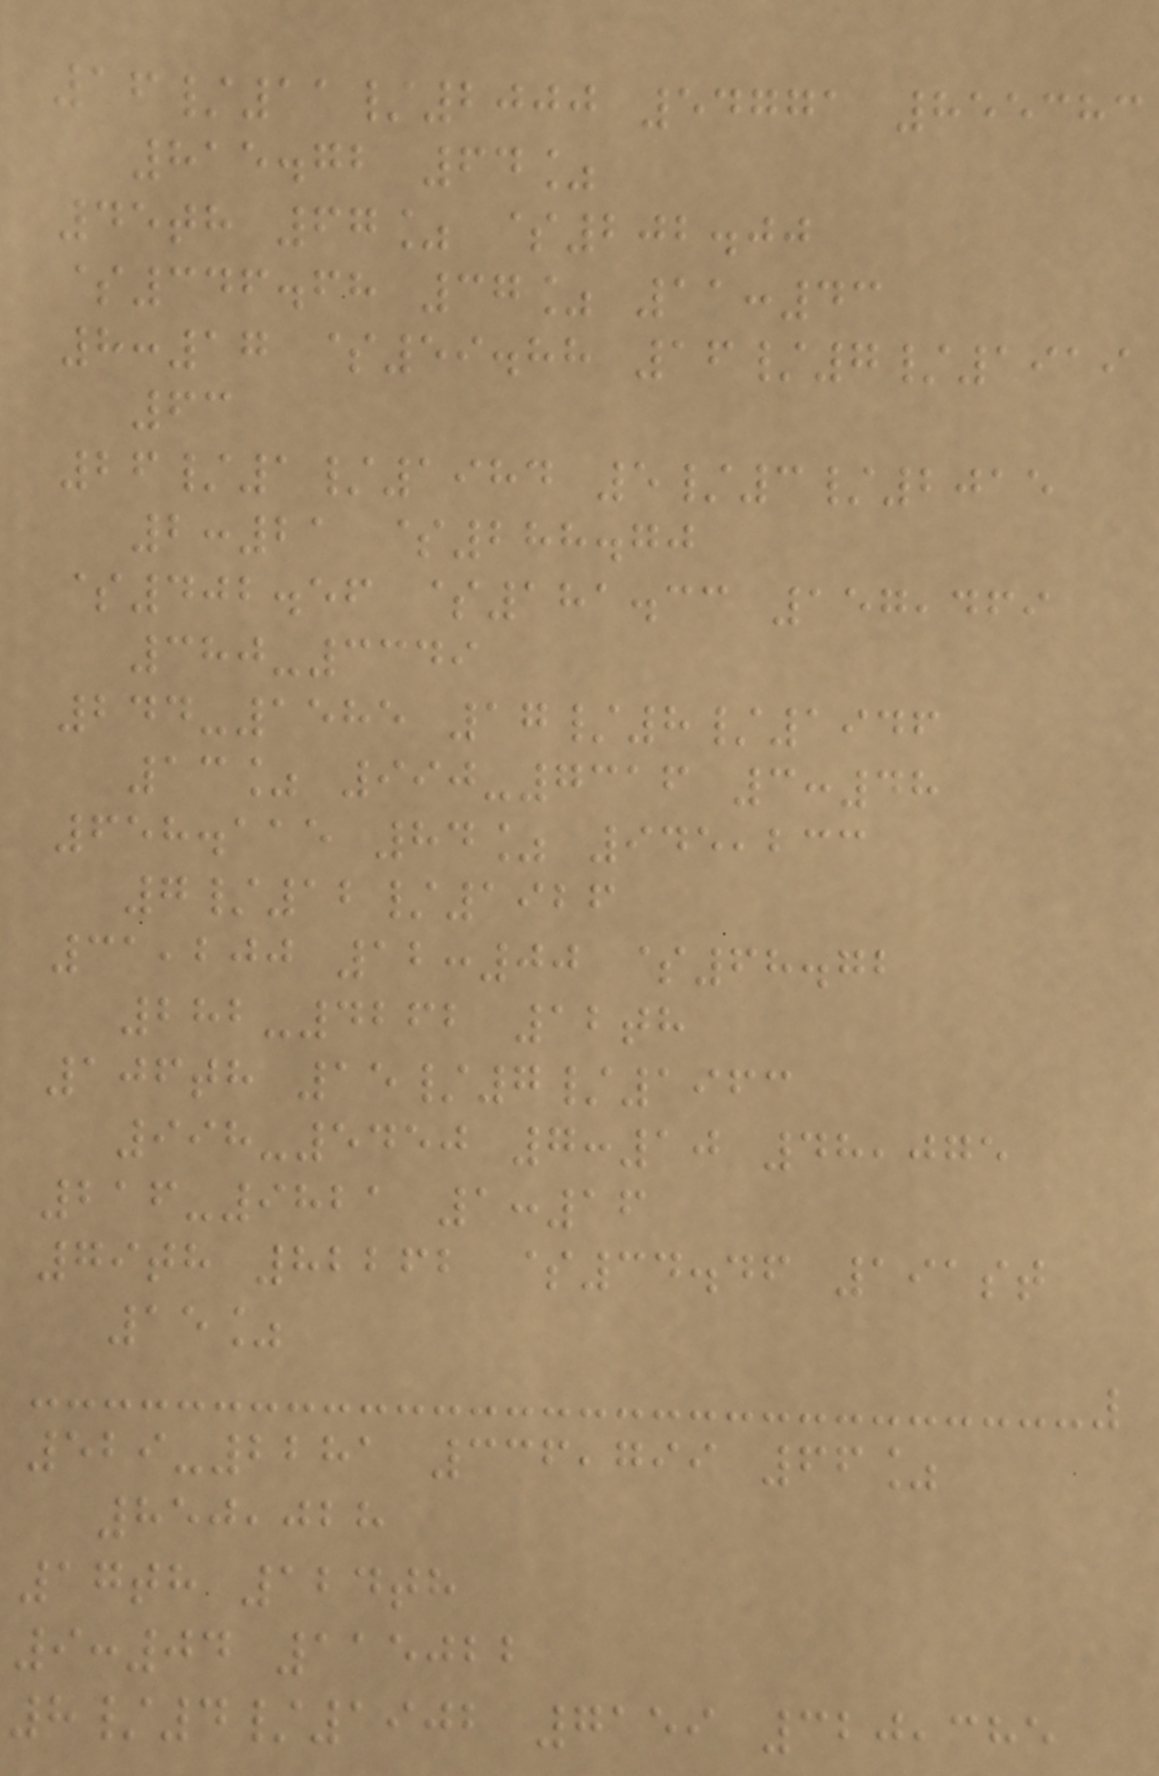16/11/2000 54771 855383
815.72 64%
45th 67% $202.00
$346.68 37% 11:43
8:17 $59.88 16/7/1919
63
26/1/1984 5/3/2015
2:21 $288.70
$402.56 $181.33 157,469
380-3349
244-1585 17/8/1946
13% 990-7316 3:48
658.115 84% 945,233
7/12/1926
31,200 12:00 $68.72
282-4262 12th
106th 15/7/1963
998-5450 7:10 48,075
216-9821 1:16
79th 82262 $34.46 191st
15%
529-2281 336,799 66%
850,028
17th 124th
9:04 115022
8/4/1902 7159 320,385
